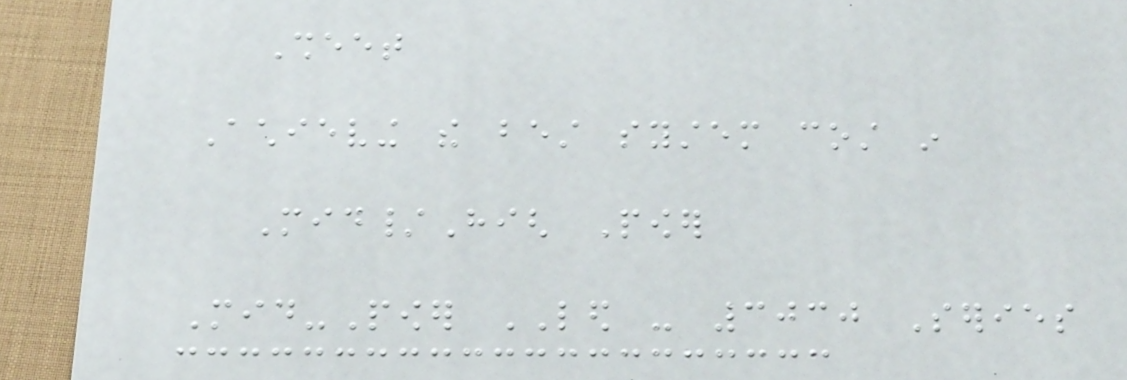Sheet
Achieving the best system cost in
Mid/High Power
Mid-Power LED - 3030 Series
